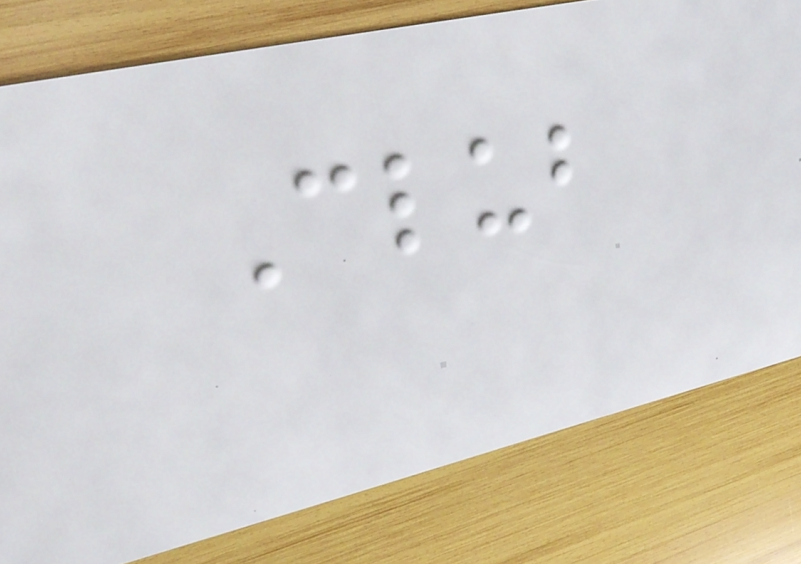Club
